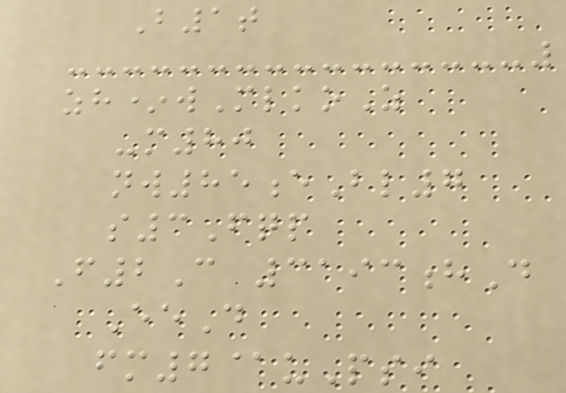B1t
zh*wMlkoZ
-m80
nw85eBl7
s3Fqp
F2C 3193hD
EeD
fm7@uPsi
